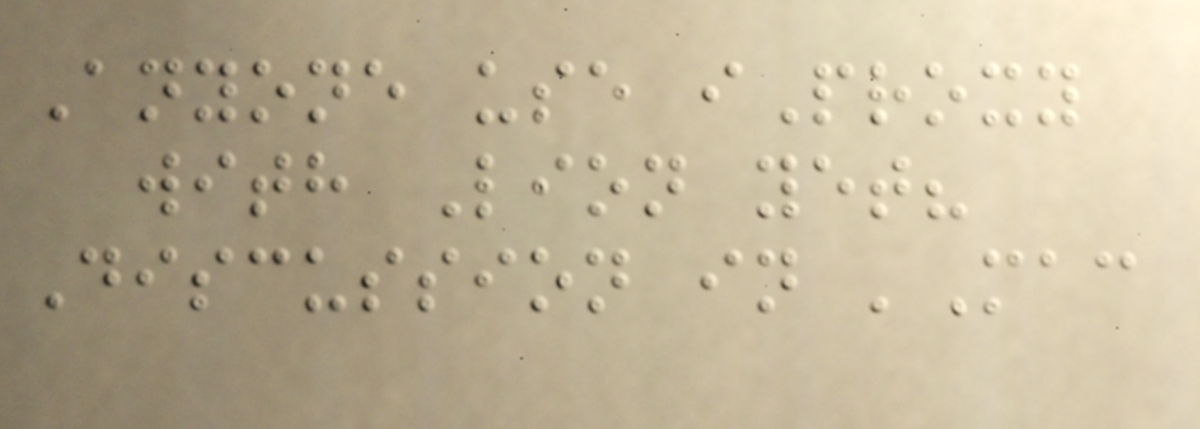Anyone use iProxy
with Lion yet?
Discussion in 'Mac
